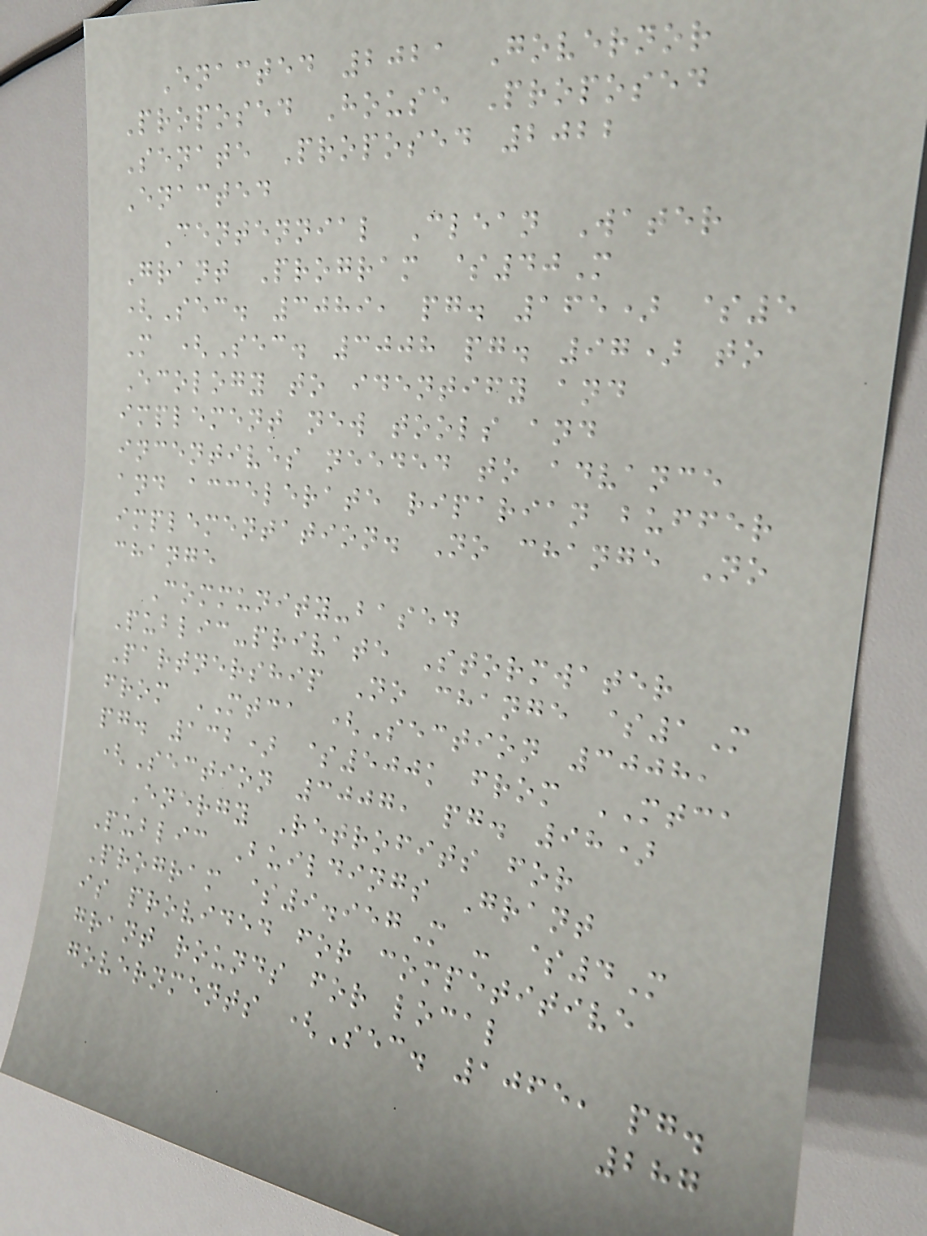Enacted 2021 Governor
Proposed House Proposed
Senate Proposed 2022
Enacted
Centennial Clean Water
Grant Program $40M
(Sec. 3089, pg. 165) $5
M (Sec. 3008 pg. 97) to
Ecology to identify and
implement new tools and
incentives needed to advance
and accelerate riparian buffer
implementation. No change No
change
Community-based
Public-private Stormwater
Partnership No change $1M
from MTCA (Section 3008,
pg. 132) $500k from MTCA
(Section 3007, pg. 98)
Energy Retrofits for
Public Buildings Grant
Program $9.957M - $4M
is provided for competitive
grant rounds for local
governments (Sec. 1065, pg.
287
